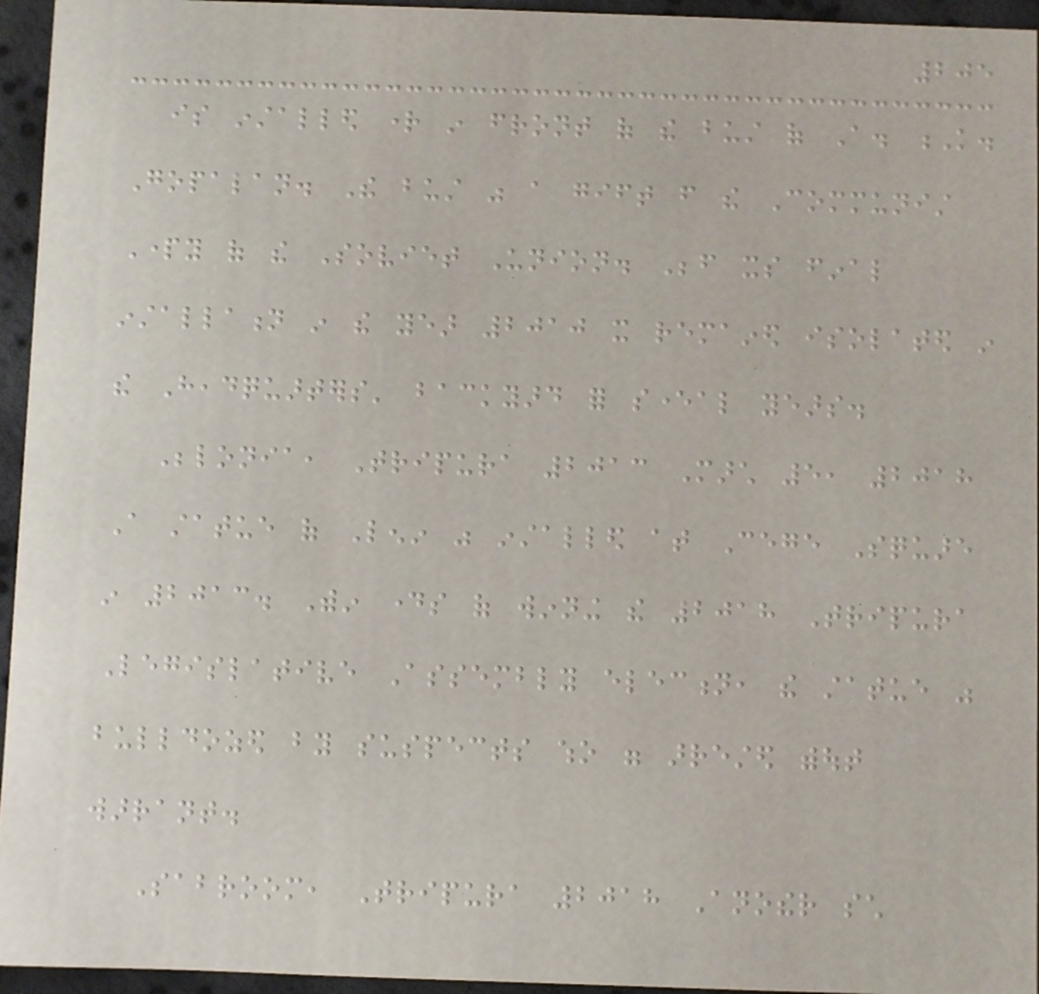205
is installed right in front of the bust of A. K.
Gopalan. The bust was a gift from the Communist
Party of the Soviet Union. Before its final
installation in the year 2010 it remained isolated in
the Headquarters' backyard for several years.
Belonia, Tripura 2013 March 5, 2018
A statue of Lenin was installed at Cege Square
in 2013. Within days of winning the 2018 Tripura
Legislative Assembly election, the statue was
bulldozed by suspects who were arrested without
warrant.
Sabroom, Tripura 2018 Another such
